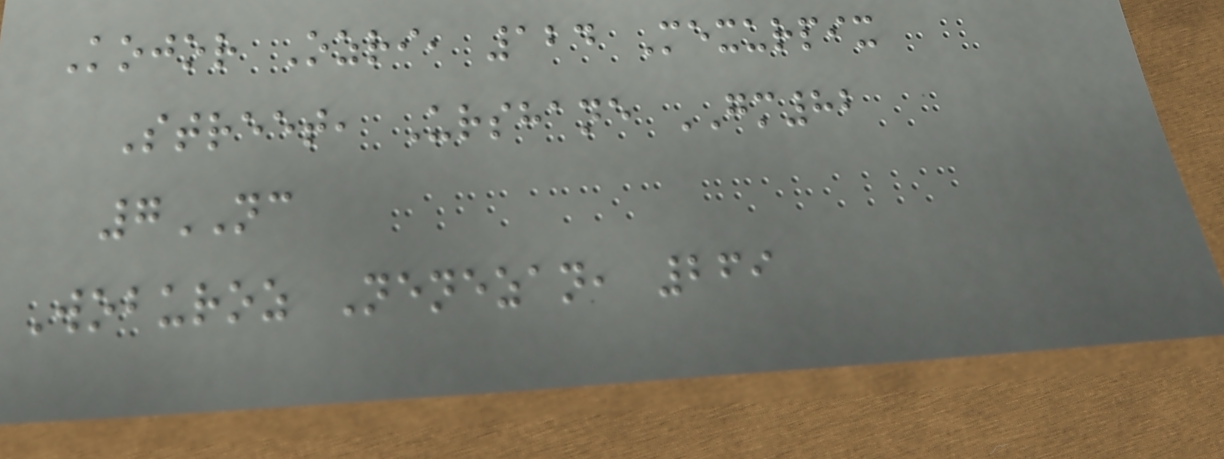Kojor Ozri, 124 Mexurpix
Street, Urshane GM82
7NC
Woburoz Nenezan, 269
